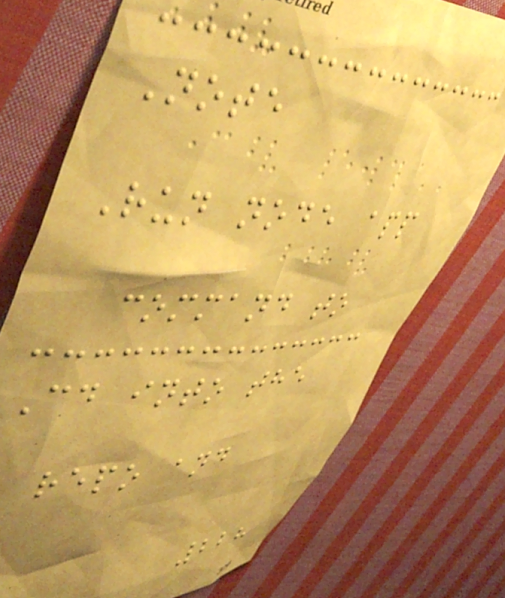Note
Run node app
command to
Cd into the
repo and
228
